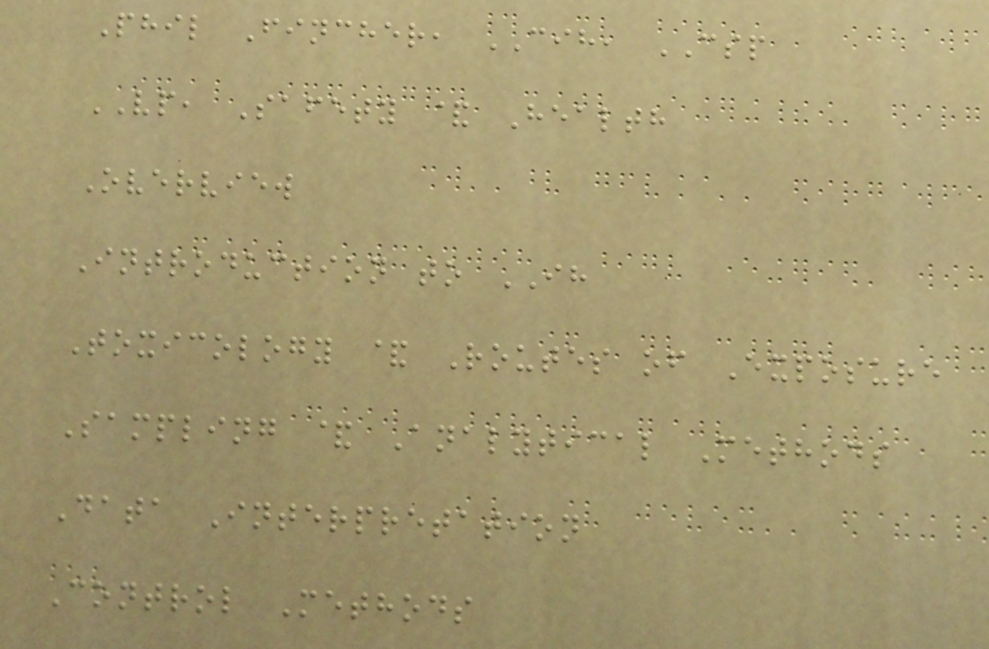Phil Fincher, CIH, CSP
VP, Safety & Health
Overview
Introduction to IH
Toxicology & Routes of Exposure
Sampling & Analytical Methods
Data Interpretation
Control Methods
